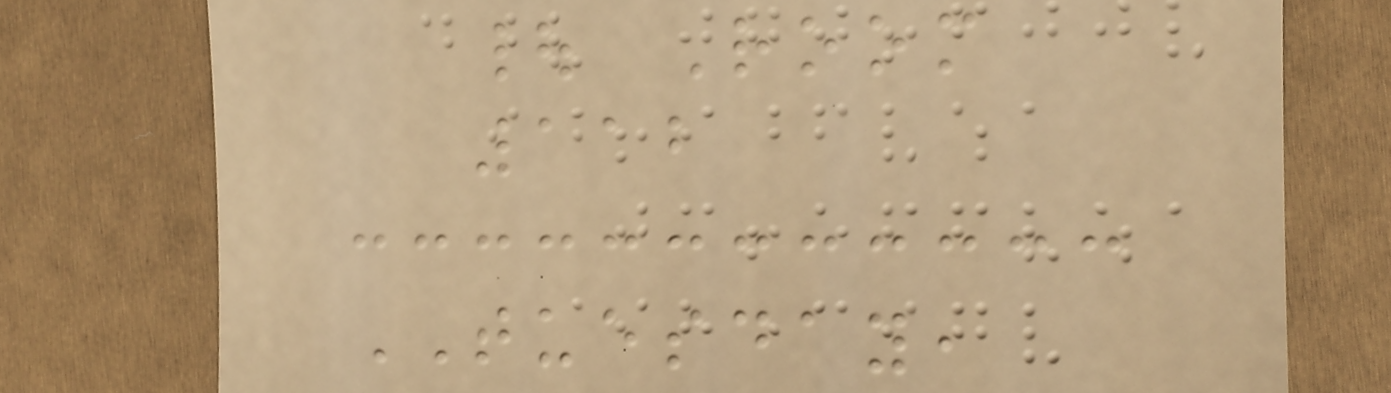| Room
112
TUESDAY,
